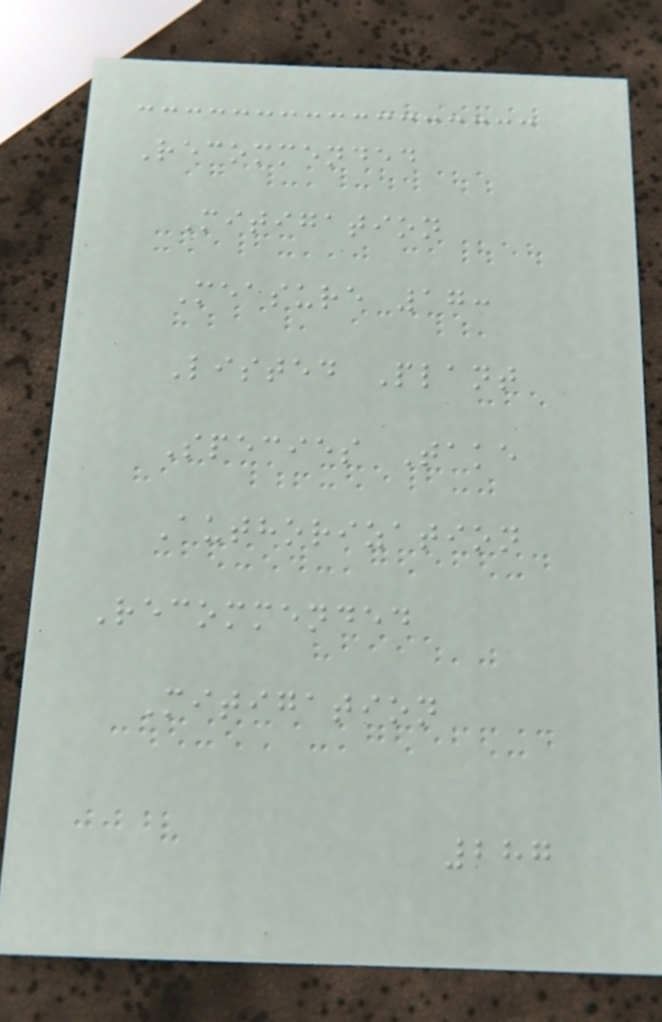Recommended
Mitigation
Measure 17:
Listed Plant
Species Take
Authorization
Recommended
Mitigation
287
